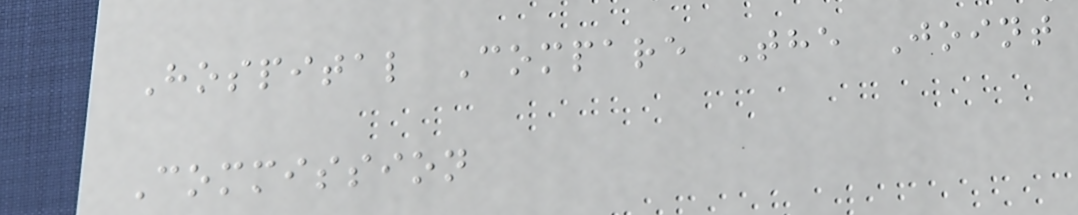Hospital Compare The Joint
Commission
